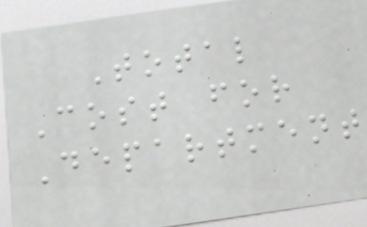Total
Cost for
Department
